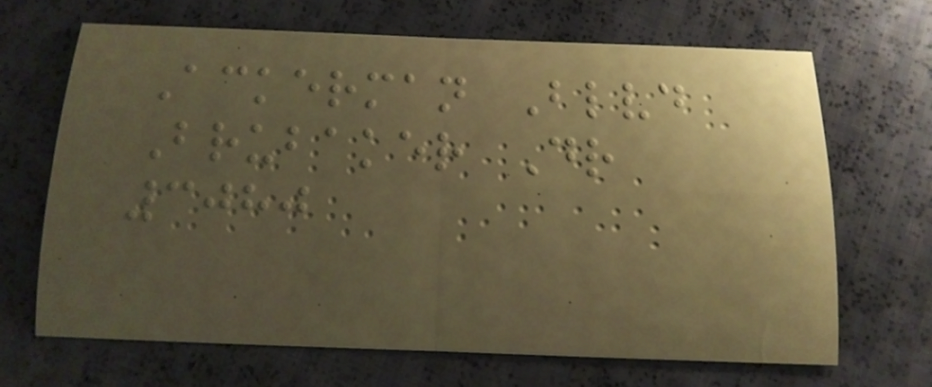Ackerman Blvd
Brubaker Dr
3080
